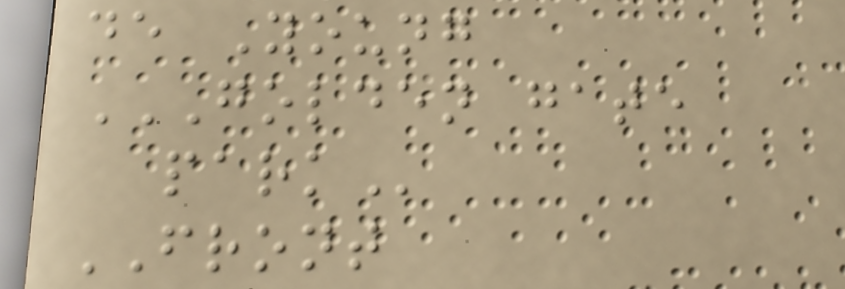de Young
GOLDEN GATE
PARK
FRONT
